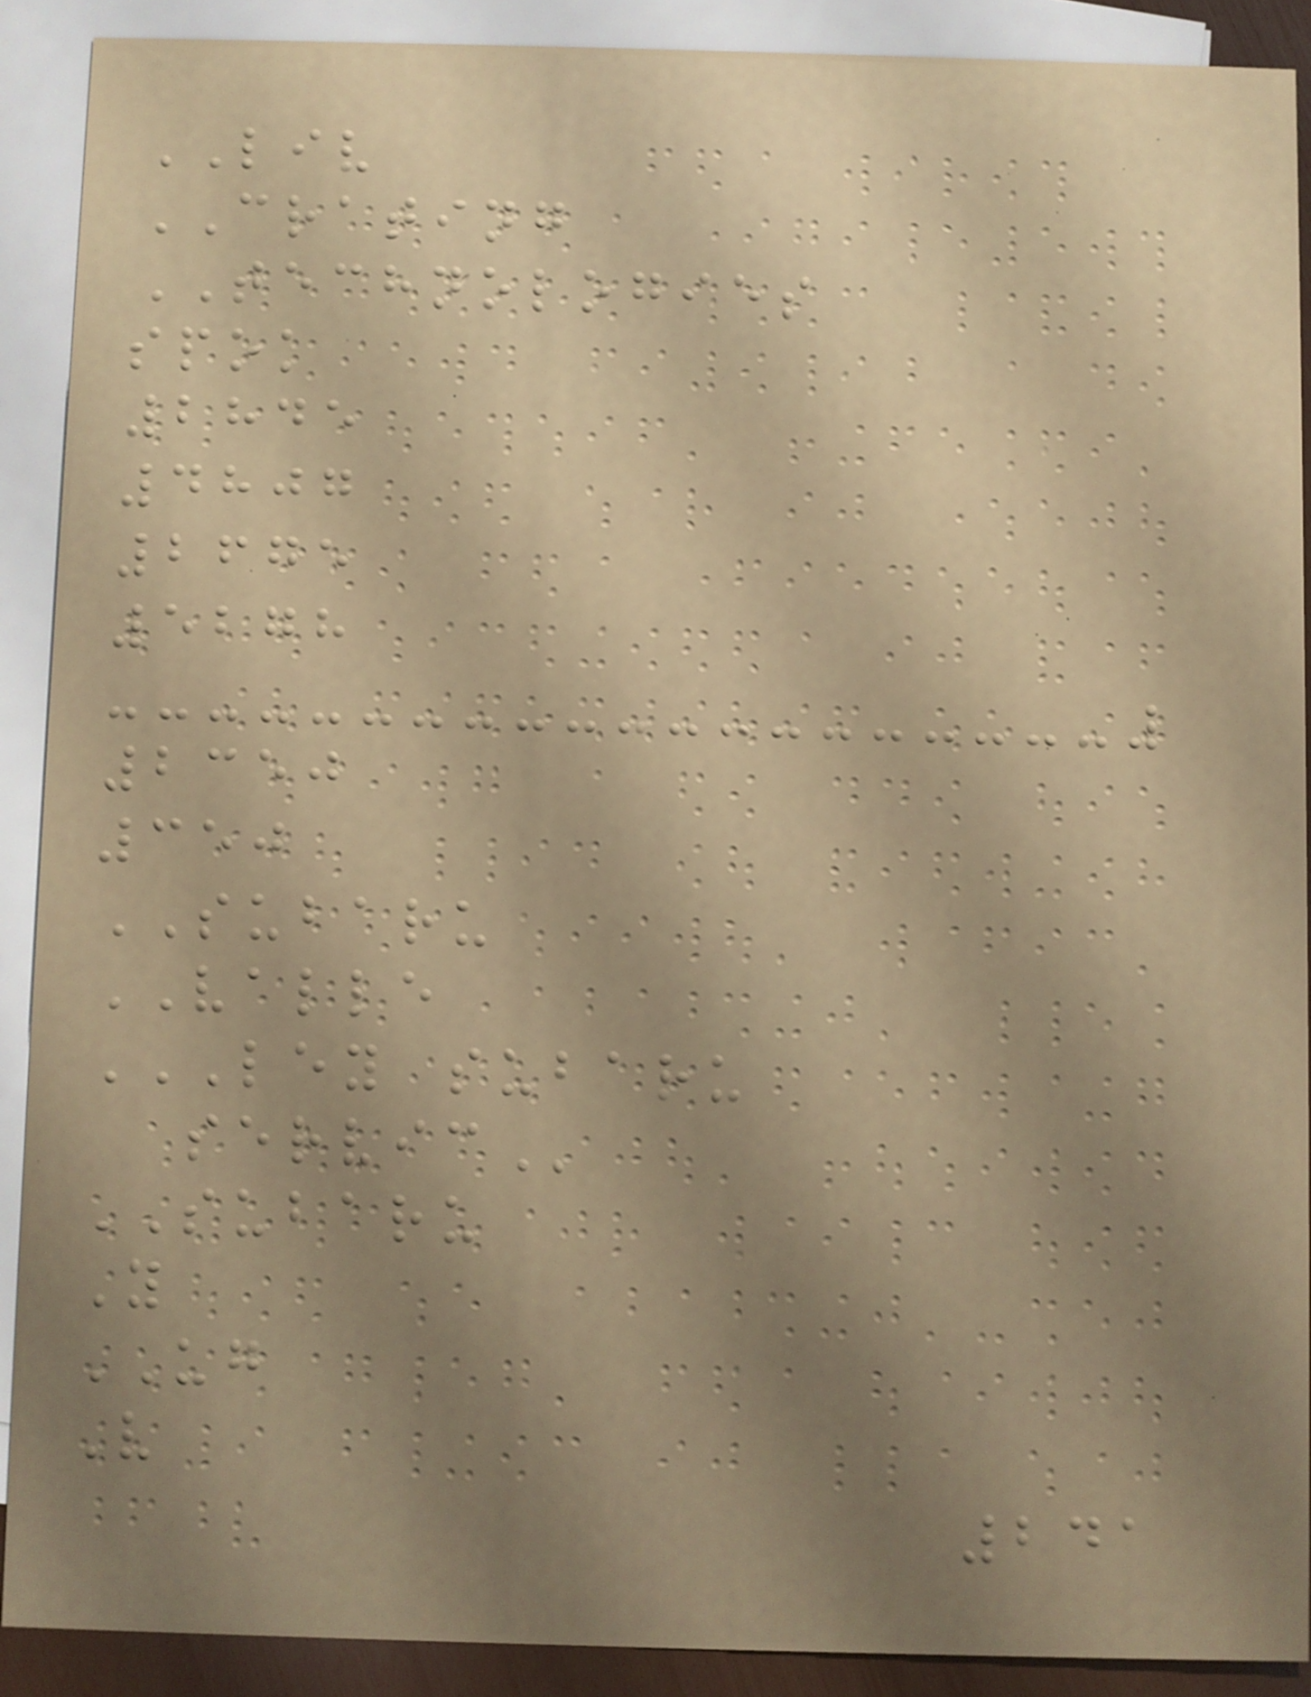LIV
CRATING
TECHNOLOGIES
spok
2845
4807
2675
5278
2350
350
SUBARU
VALLE
LEY SUBARU
SERVIC
SUBARU
Y
UG
V
241
